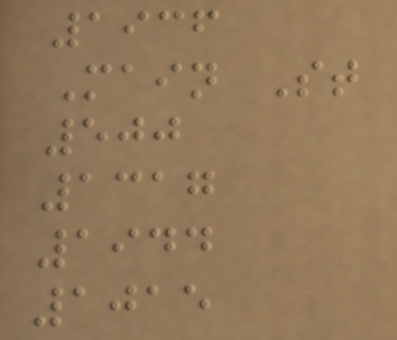1936
Main St
500
1317
1944
1015
